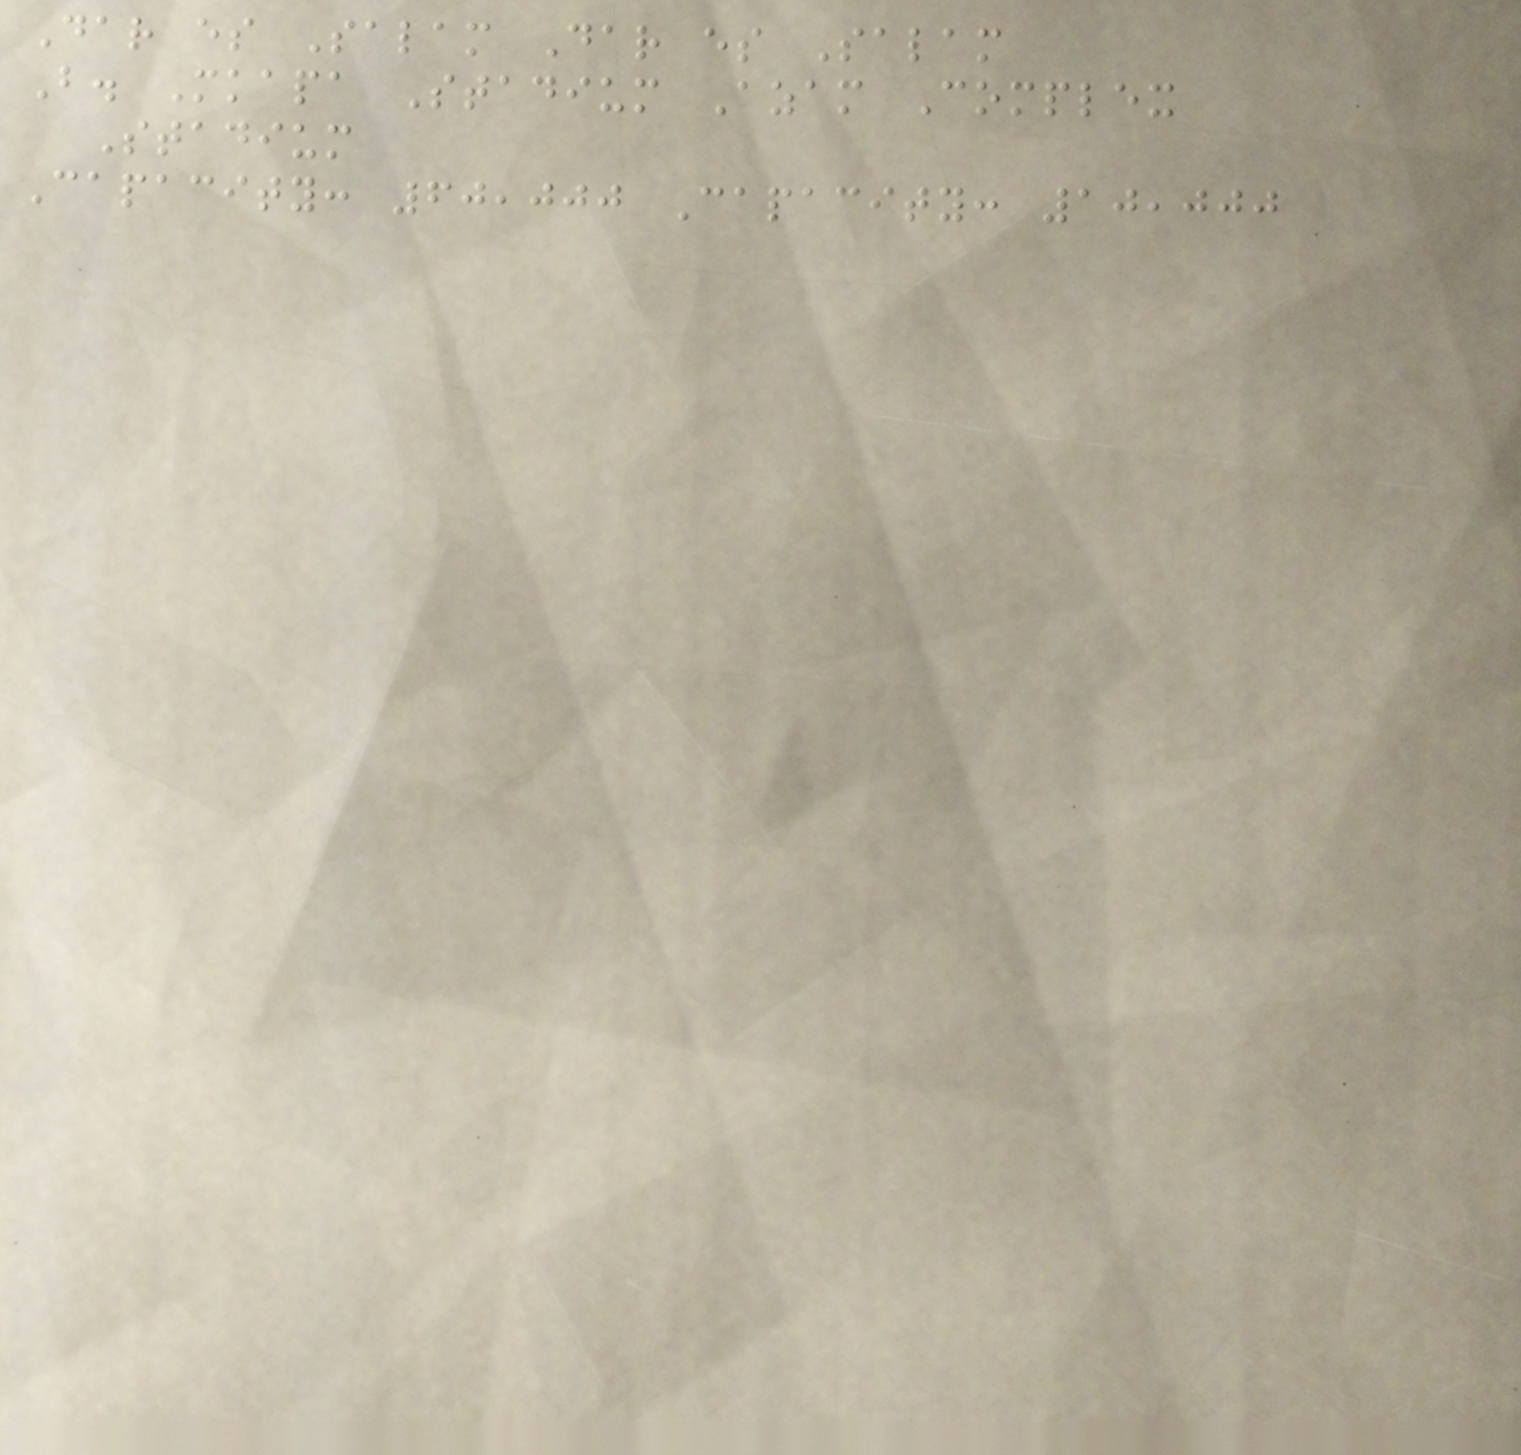Dar es Salam Dar es Salam
B. Mkapa Stadium Azam Complex
Stadium
Capacity: 60,000 Capacity: 10,000
